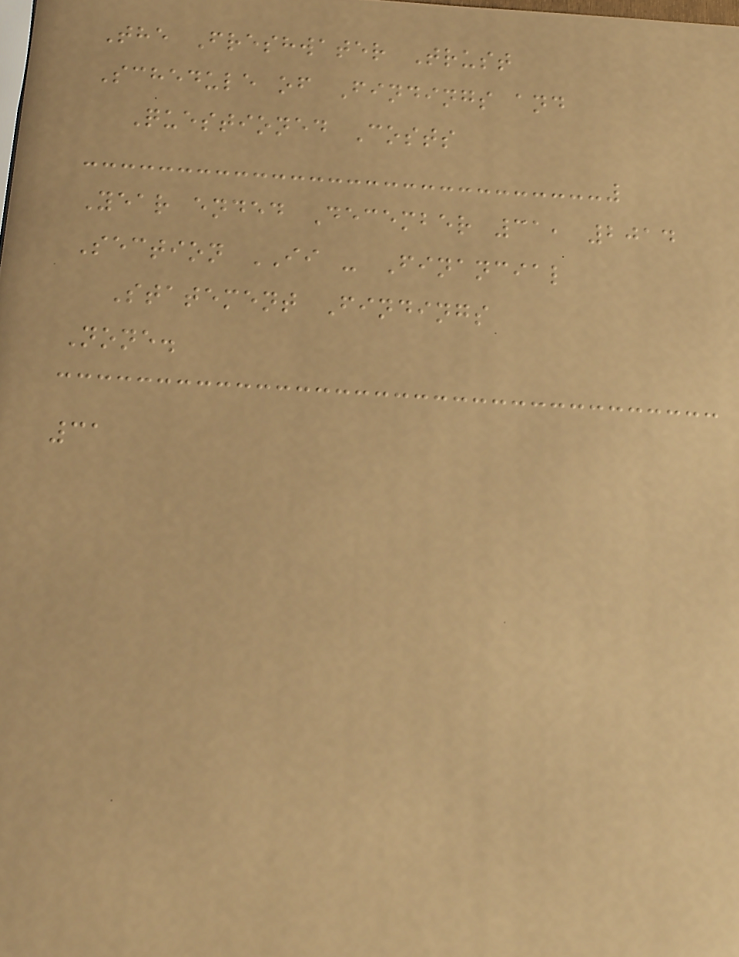The Freshwater Trust
Schedule of Findings and
Questioned Costs
Year ended December 31, 2014
Section II - Financial
Statement Findings
None.
31
